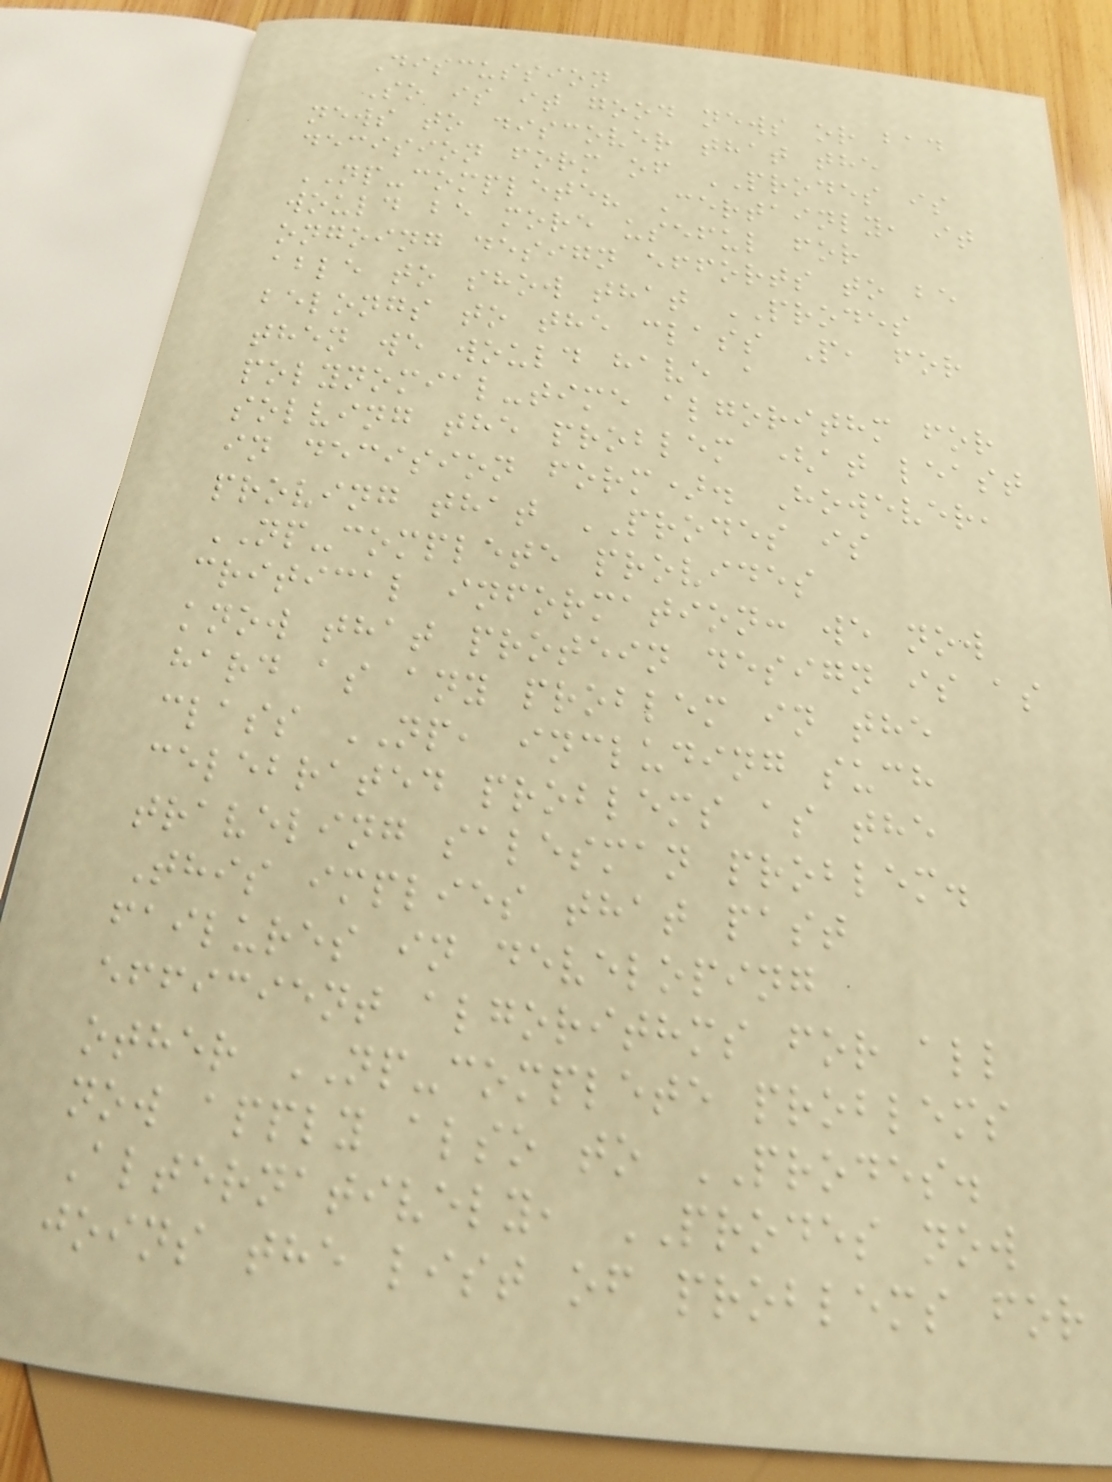Discussion
So is it good news or bad
news to discover that the
decision form of PRODES is
NP-complete? Certainly, it
would be more useful for
ongoing design efforts to be
able to show that PRODES
belongs to the class P, for
then we would have a
polynomial-time algorithm for
solving the problem (at least
in decision form). However,
proving that PRODES is
NP-complete provides
critical information: we now
know that protein design is as
hard as any problem in the
class NP, including such
celebrated problems as the
traveling salesman problem.
This implies that past
failures in developing
efficient algorithms for all
other NP-complete problems
now apply also to PRODES.
Alternatively, PRODES now
joins the list of problems for
